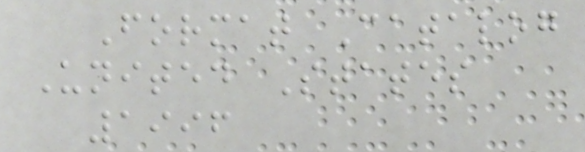Format Catalog
United States
1996
